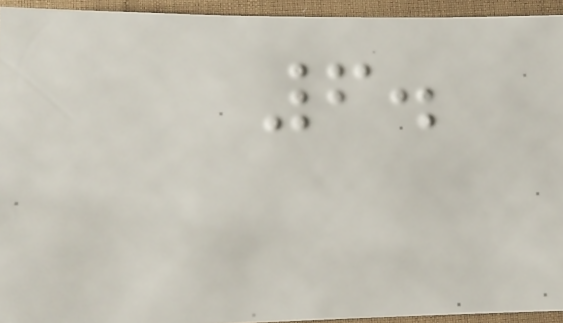6.
